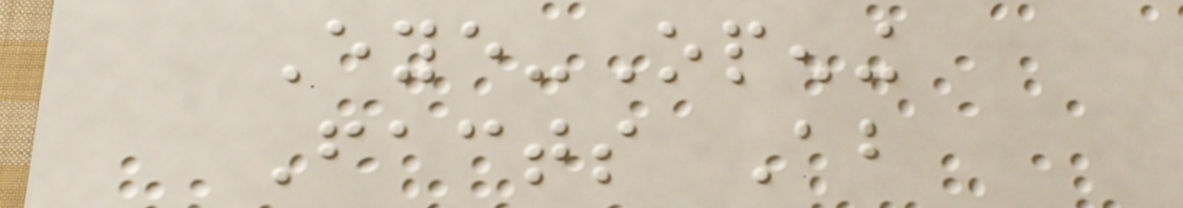Eye-Opening
Facts About
